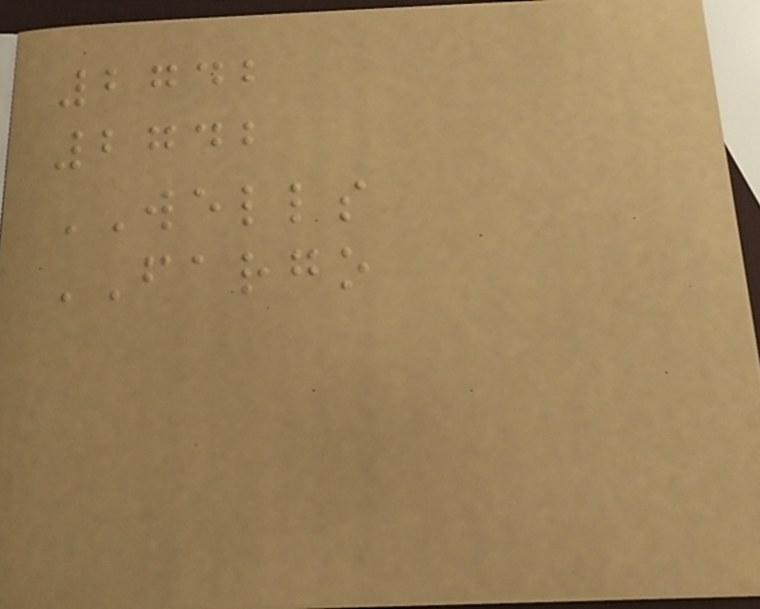2742
2742
WELLS
FARGO
